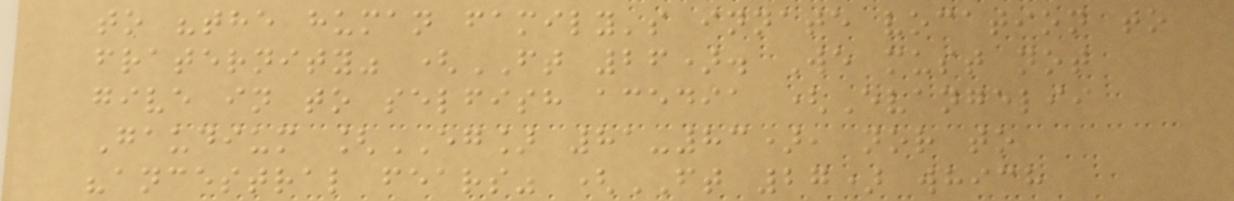to "the human family's innate vocation to
fraternity" (FT 26). We must not
give in to selfish acedia (Evangelii
Gaudium [EG] 81-83), nor to
"ancestral fears" (FT 27) which
